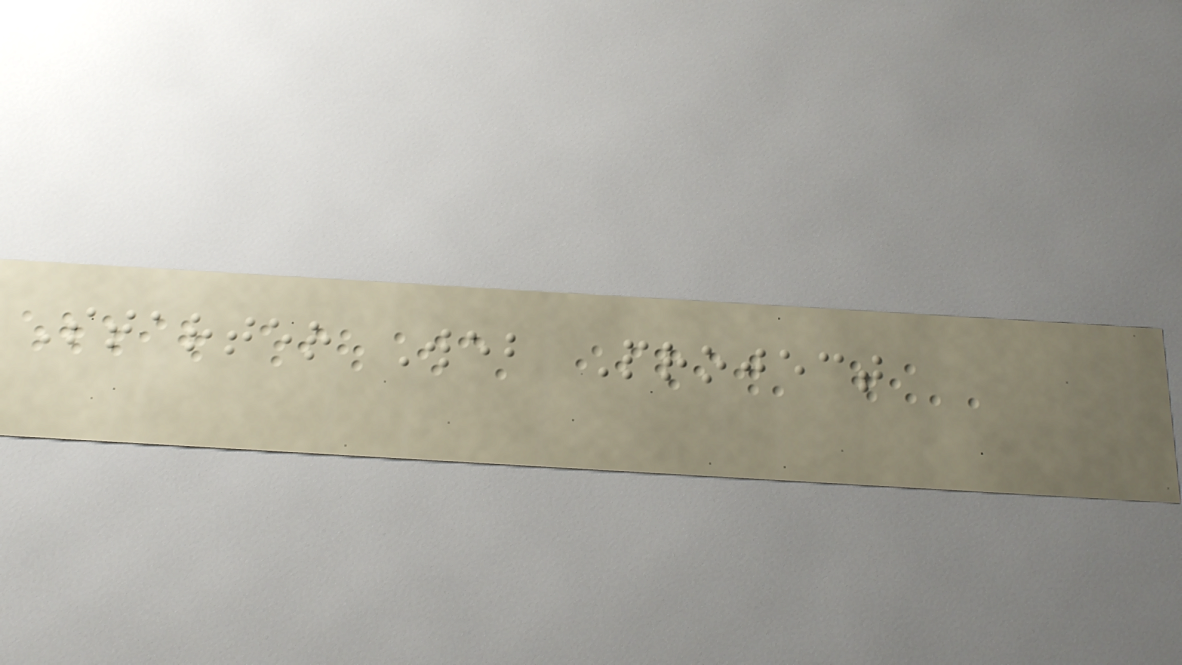Starter Web Project
